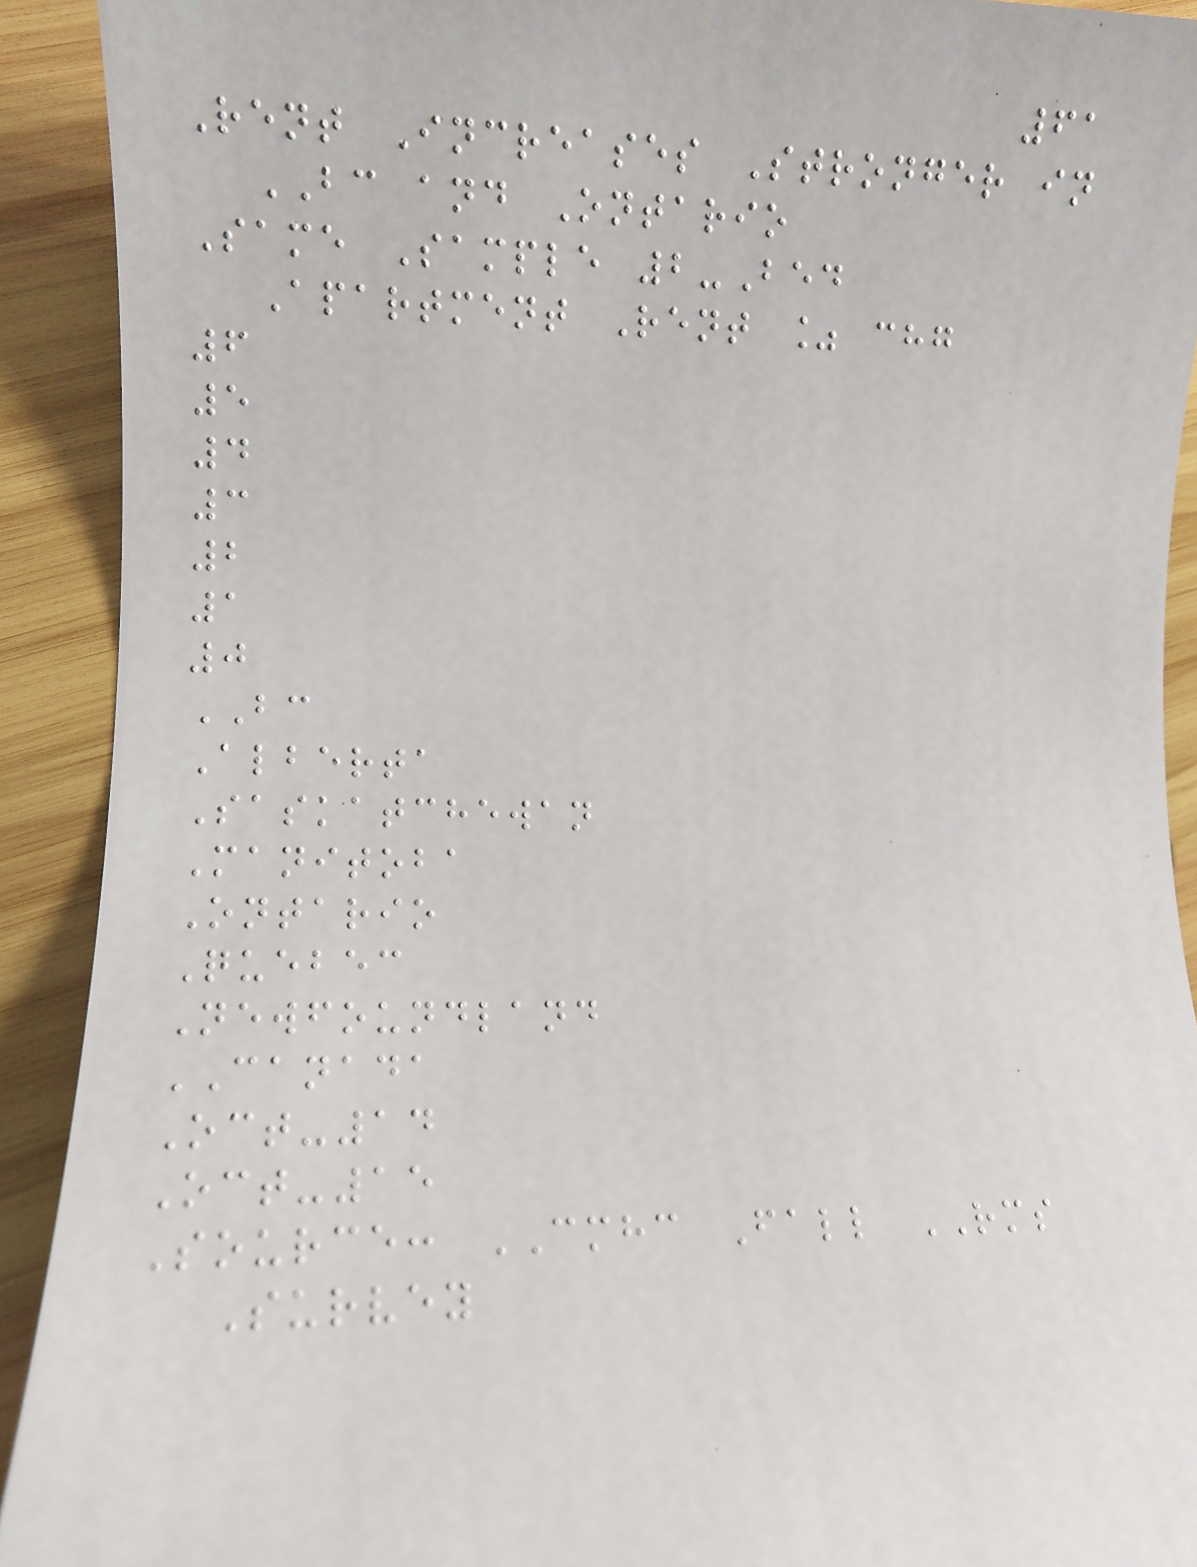61
Rent Increases Stronger in
BC and Ontario
Same Sample 2-Bed
Apartment Rent % chg
6
5
4
3
2
1
0
BC
Alberta
Saskatchewan
Manitoba
Ontario
Quebec
Newfoundland
CANADA
Oct-14
Oct-15
Source: CMHC Fall RMS
Survey
